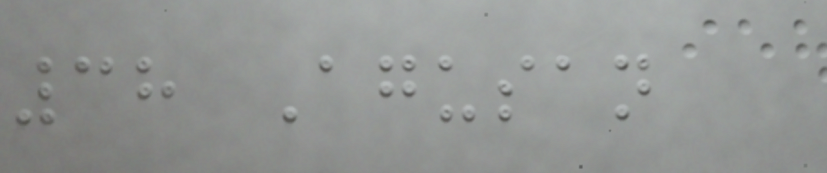38 Agusan
